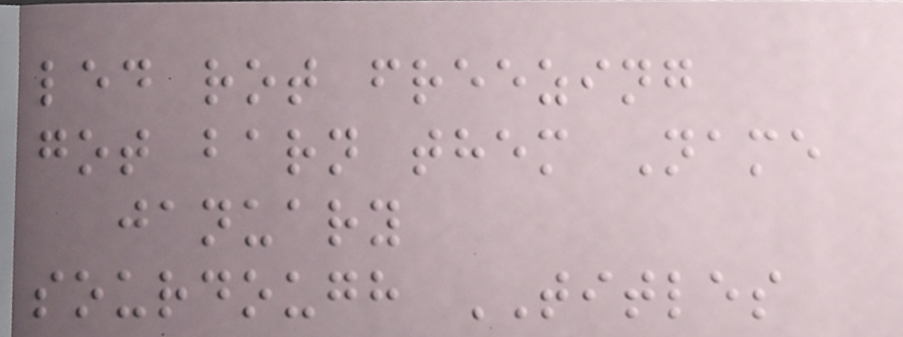led rot freezing
got barn them Name
january
sourdough TITLES
